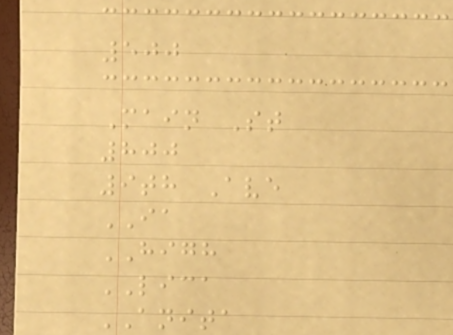500
Main St
800
9th Ave
IA
HIGH
LICA
ANITA
